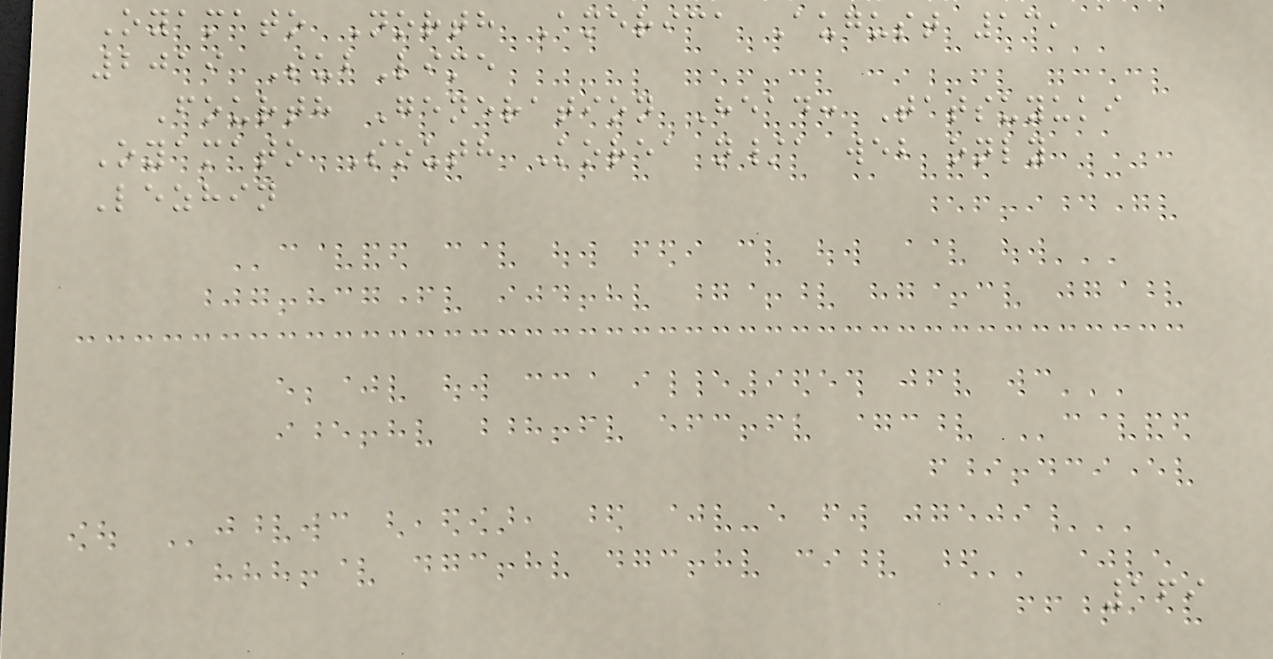Oyamato North America August 13,
2019 SubLime
Fourth Generation Head: Tatsuyuki
Oyamato South Korea n/a web only
Lezhin
169
